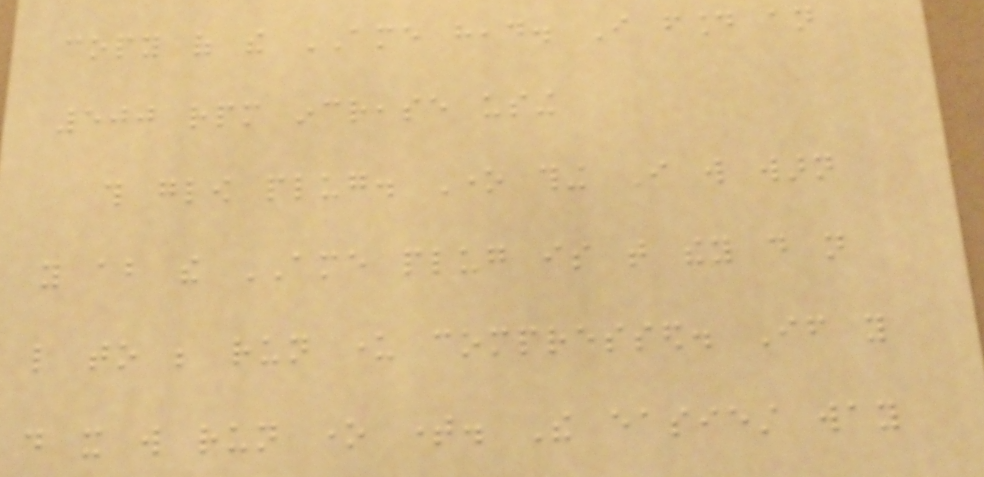copy of the AME head. I found an
500 rpm increase using
this glow plug. One thing I will warn
you about the AME plug is that they do not
like to be run under compressed. If you
do it will run one time. The easiest way
